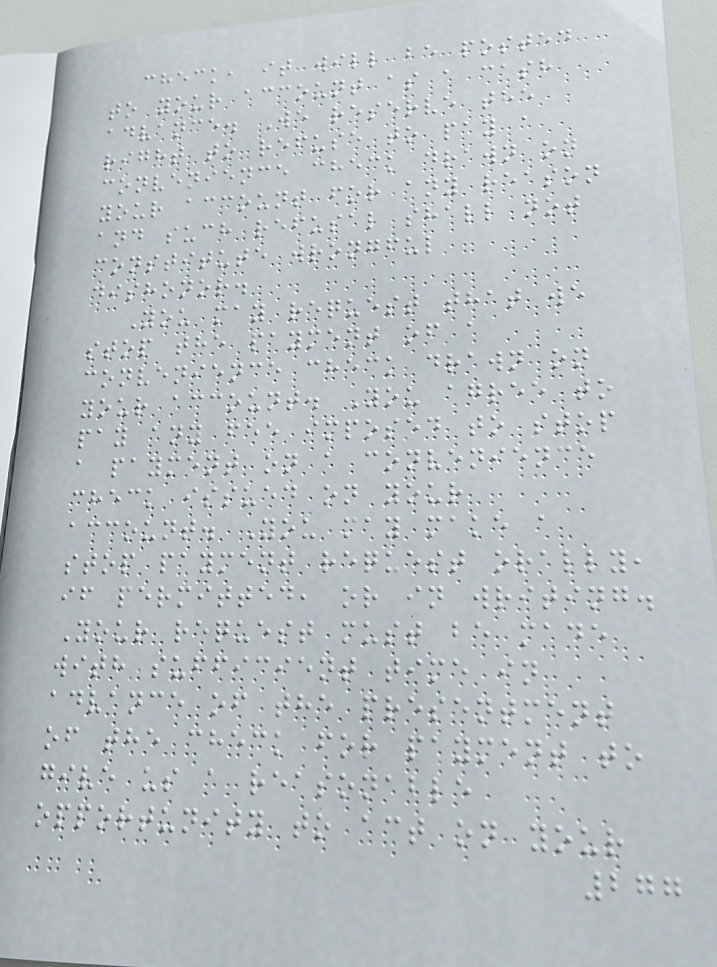check, it will be posted
to your account as a cash
advance. We reserve the
right to refuse to pay a
convenience check drawn on
your account for any reason
and such refusal shall not
constitute wrongful
dishonor.
You may request that we
stop the payment of a
convenience check drawn on
your account. You agree to
pay any fee imposed to stop
a payment on a convenience
check issued on your
account. You may make a
stop payment request orally,
if permitted, or in writing.
Your request must be made
with sufficient time in
advance of the presentment
of the check for payment to
give us a reasonable
opportunity to act on your
277
